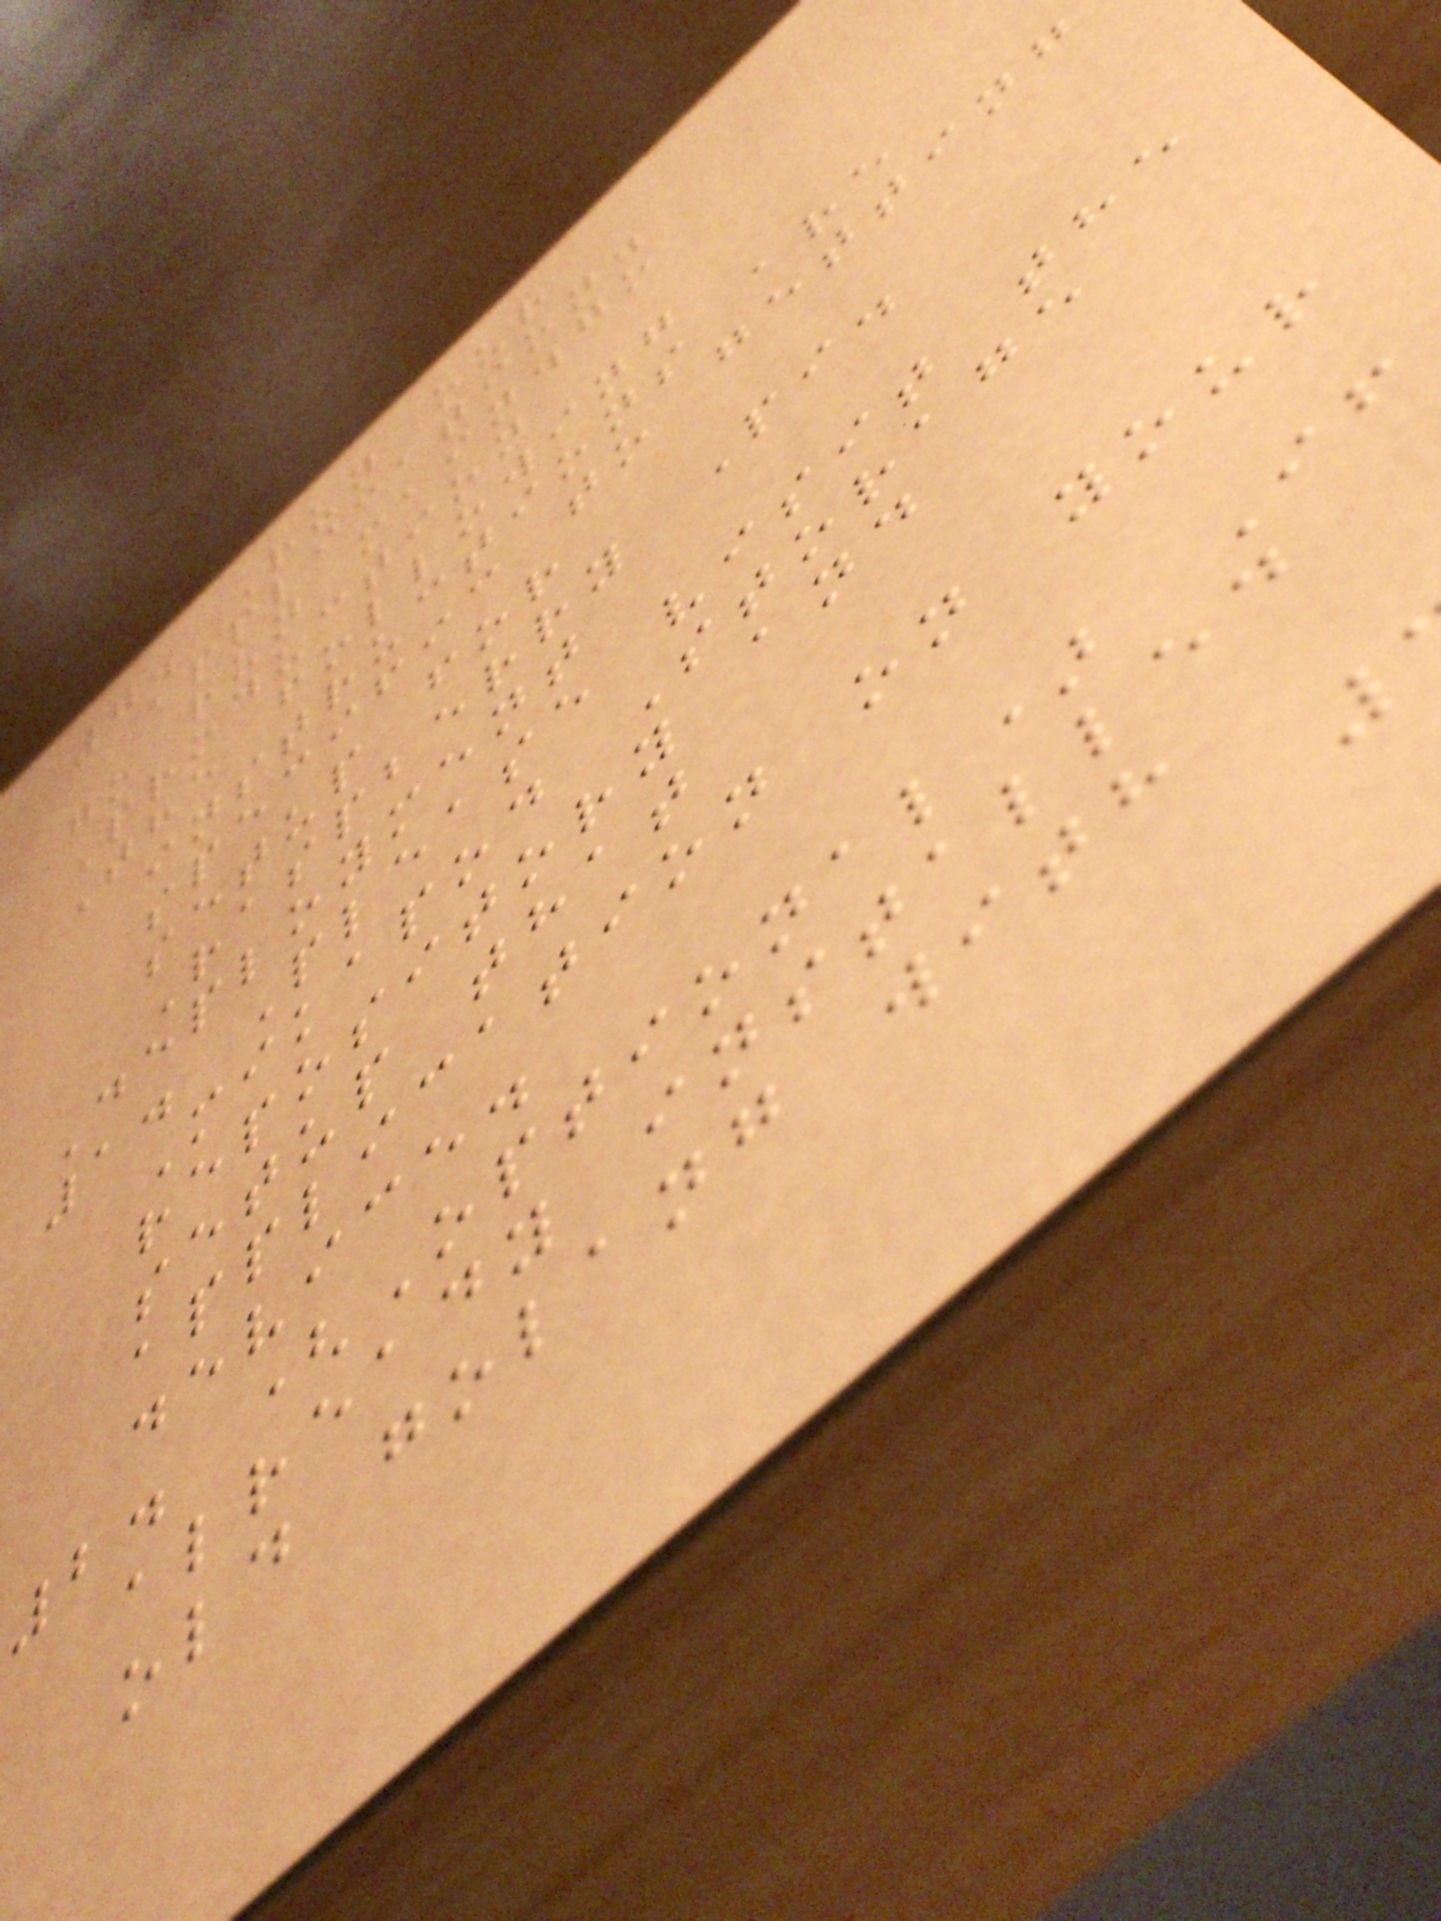7. Run our
application.
go run main.go
Production
The following
instructions are
specific to getting
setup for
Raspberry Pi.
Deployment
1. Please visit the
Mikapod Storage
repository and
setup that
application on your
device.
2. (Optional) If
already installed
old golang with
